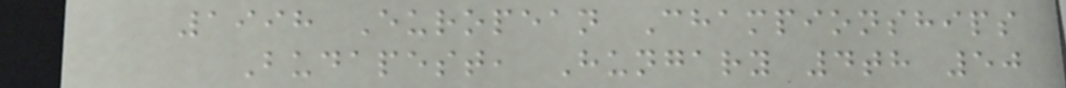1998 European Championships
Budapest, Hungary 4th 50
